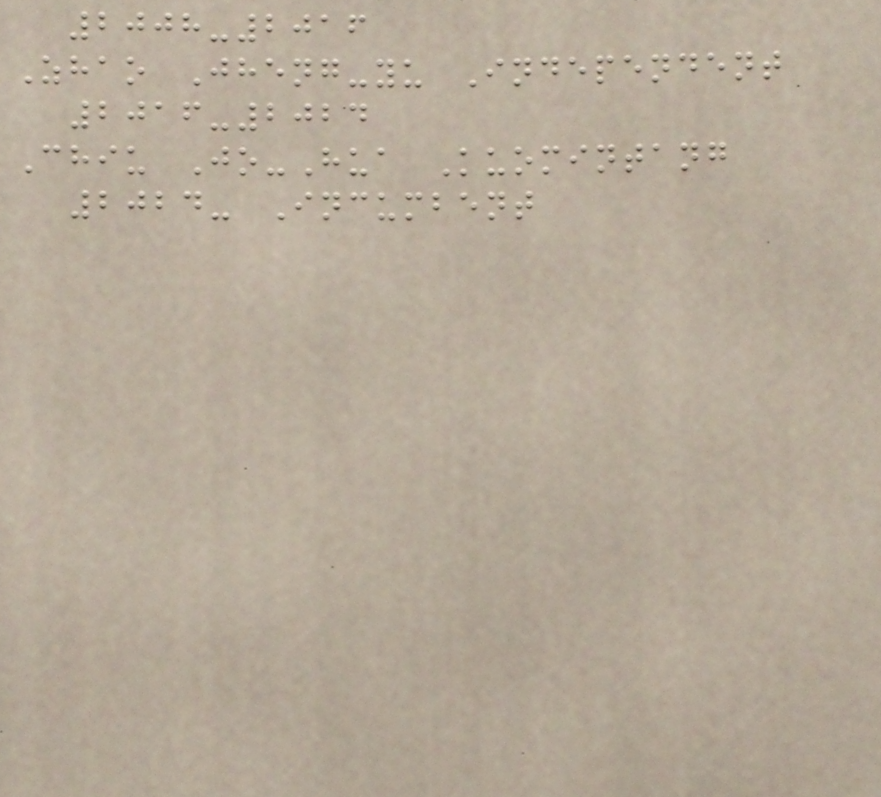2008-2016
Zhao Jheng-yu Independent
2016-2024
Chiu Jo-Hua Kuomintang
2024- Incumbent
